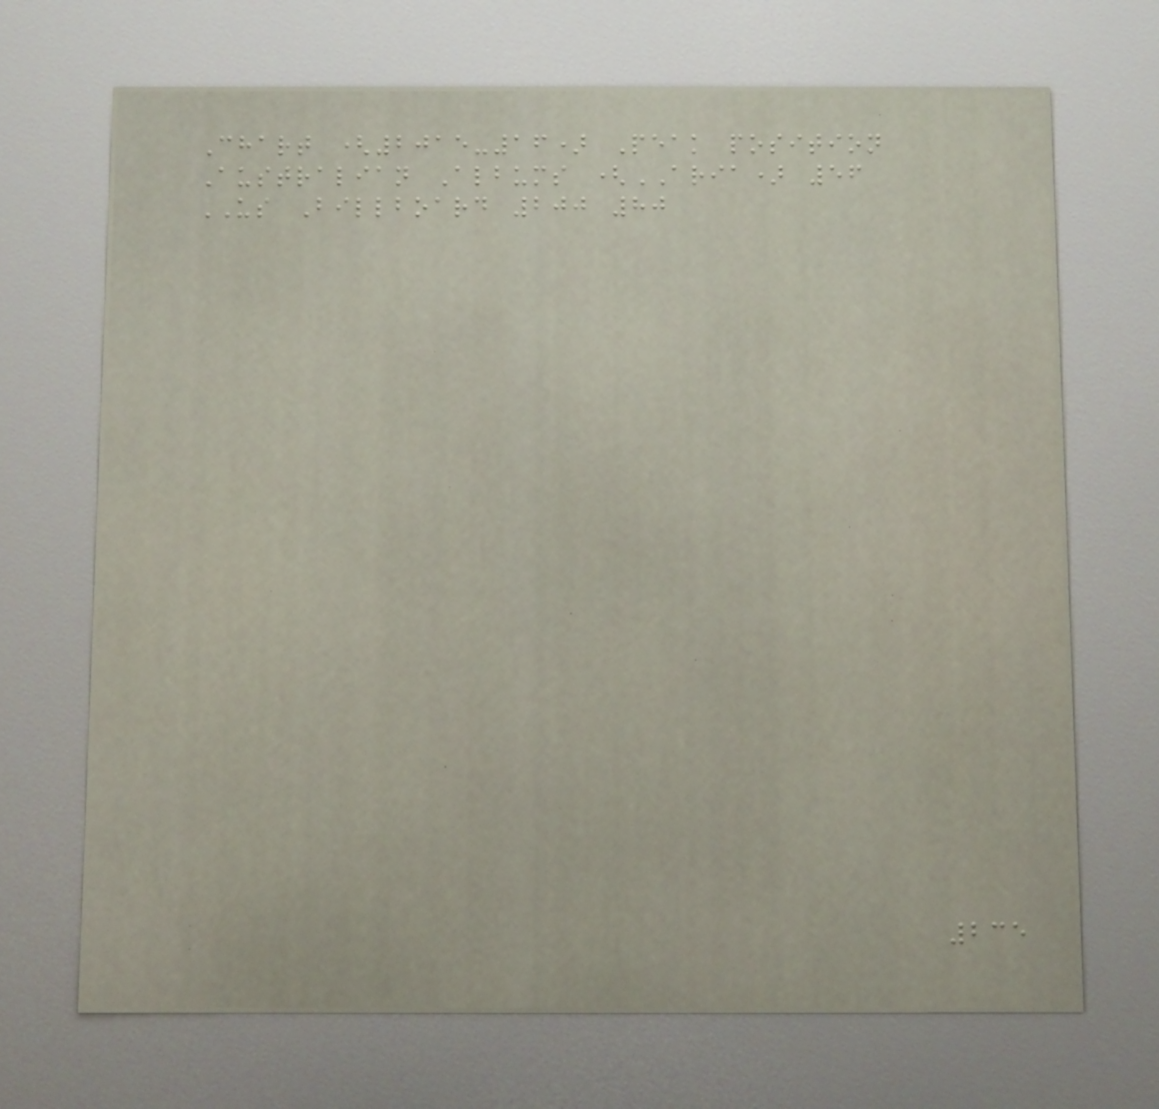Chart (2015-16) Peak position
Australian Albums (ARIA) 56
US Billboard 200 80
235
